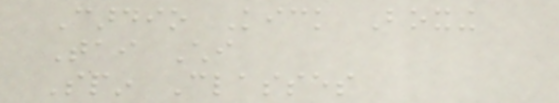Cardio Kick Boxing
Tai Chi
Spin Classes
